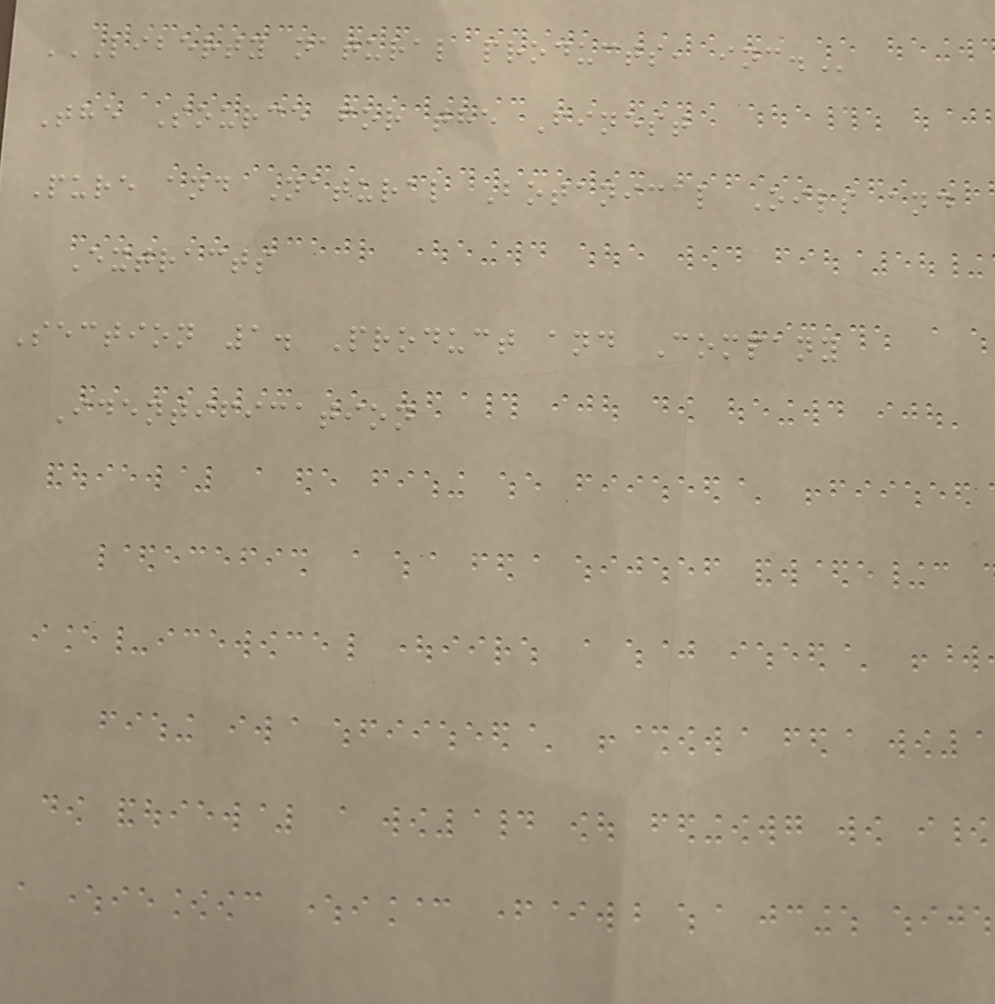LIBERTY NATURAL PRODUCTS, INC.
The Source for the Finest
Pure and Natural Botanical Oils and
Extracts
Section 1. Product and Company
Identification
